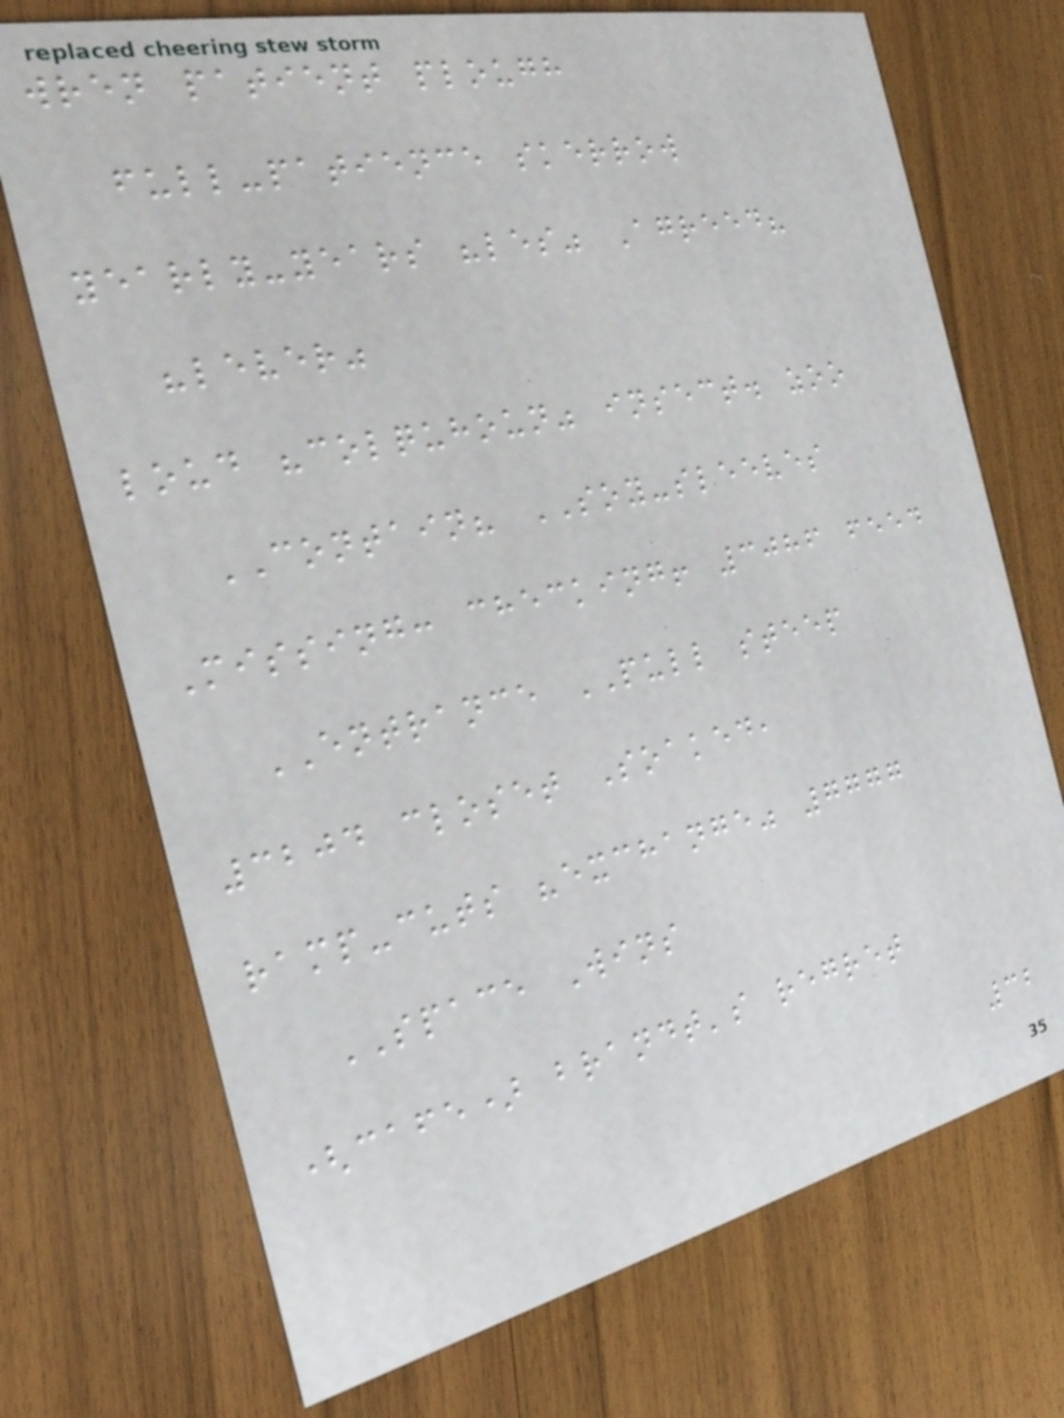wren patient plough
full-patience skerrow
yearly-years "les" Agreed?
"lever"
loud "colquhoun" insect. zoo
CONTAIN? SOY-sleeves
Missing: checking! 3086 feed
ENTRANCE PULL steep
3204 closet Soaked,
ramp-cuts "exchange" 7777
SPACE Wins
(cafe) brandt's regret
32
